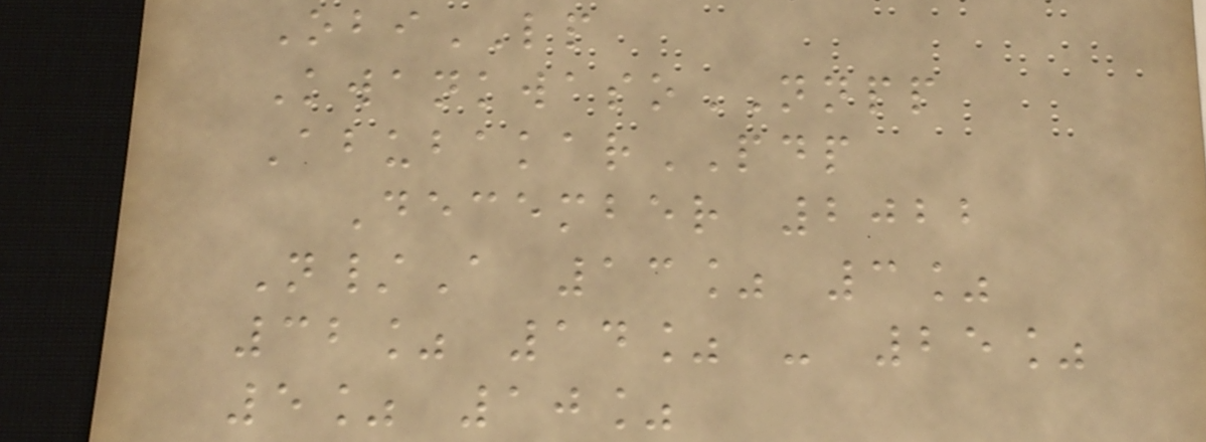ObiLP
KwankwasoNNPP
AbubakarPDP
December 2022
N/A 13% 3%
32% 14% - 25%
5% 10%
